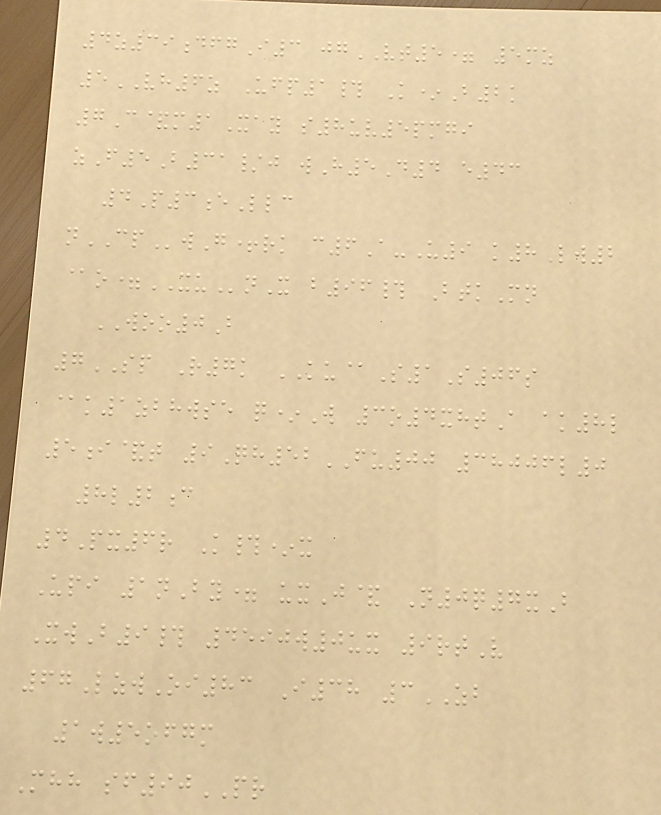4z39dfgI3 jgVT5= 5mz
5VH6z Ufp1# K*B2k
7C&m1Xay s8uv5pmgi
zF5B31/j wH5D4 e43
4P3eLlc
nCPwG+rk c6A-U9 k8Lw2
@o=XUnX b96# BtkMn
WOO0B
7SP R7k KU@S1S06s
@k1zbhwse q*W 3o4xhtA ak8l
5i&t 9Qh52FU00 38006l0
8l2c
4Px6r K#*x
Upi 1nBy= uxJ& N0q7xB
XwB9# 4590w0ux 9rtV
67LzwOi83 I38 3ZB
1w5ofgm
Mhh sf90PR
